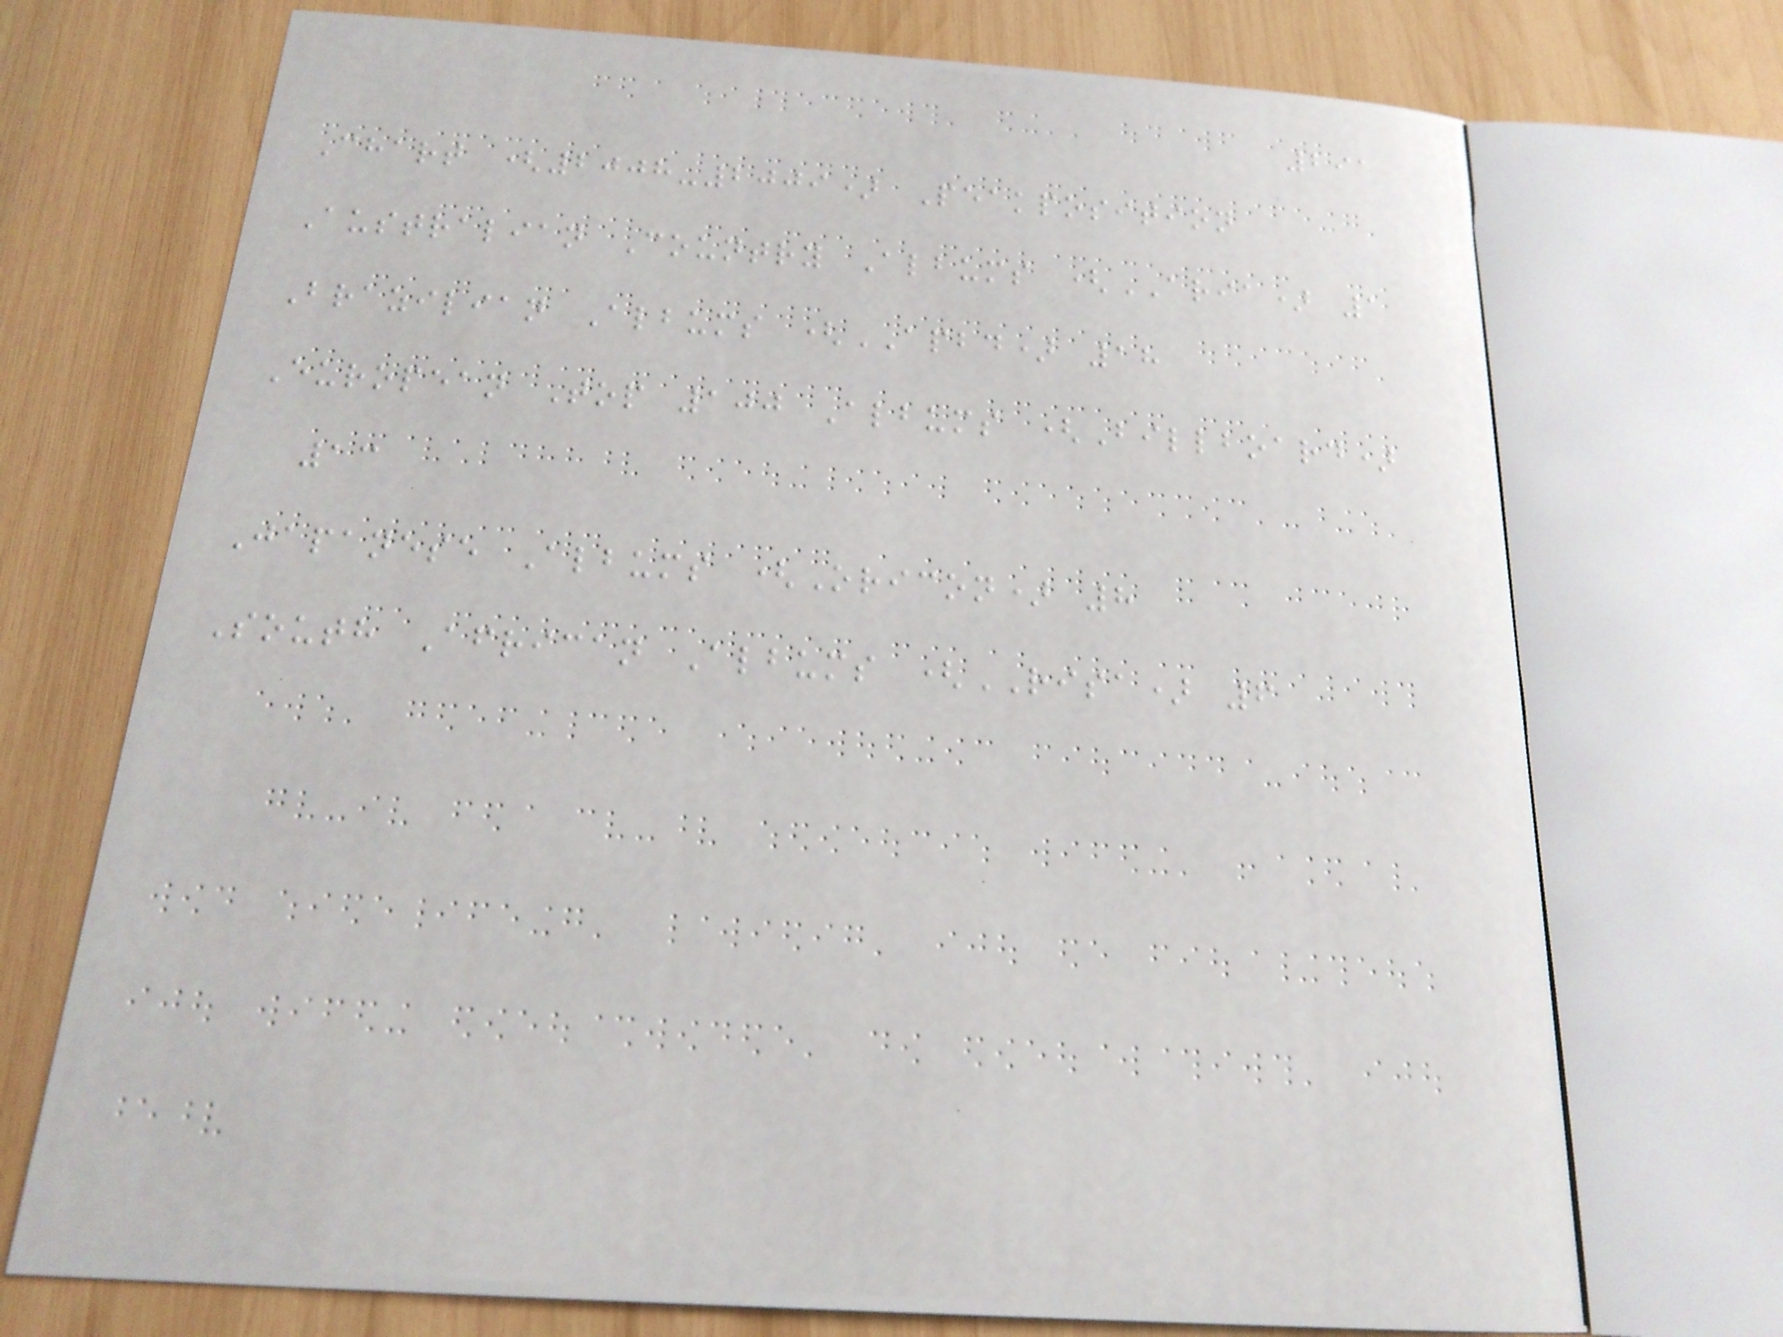291
Chart (2008-2009) Peakposition
Australian Country Albums (ARIA) 1
Brazilian Albums (APBD) 18
European Top 100 Albums (Billboard)
13
Japanese Albums (Oricon) 8
South African Albums (RISA) 6
